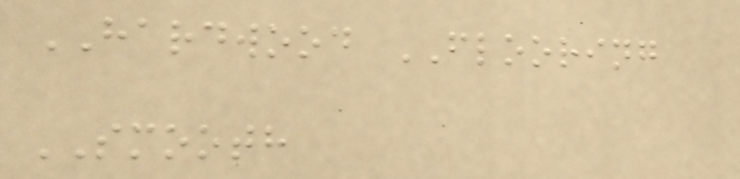HARDWOOD FLOORING
SMOOTH
